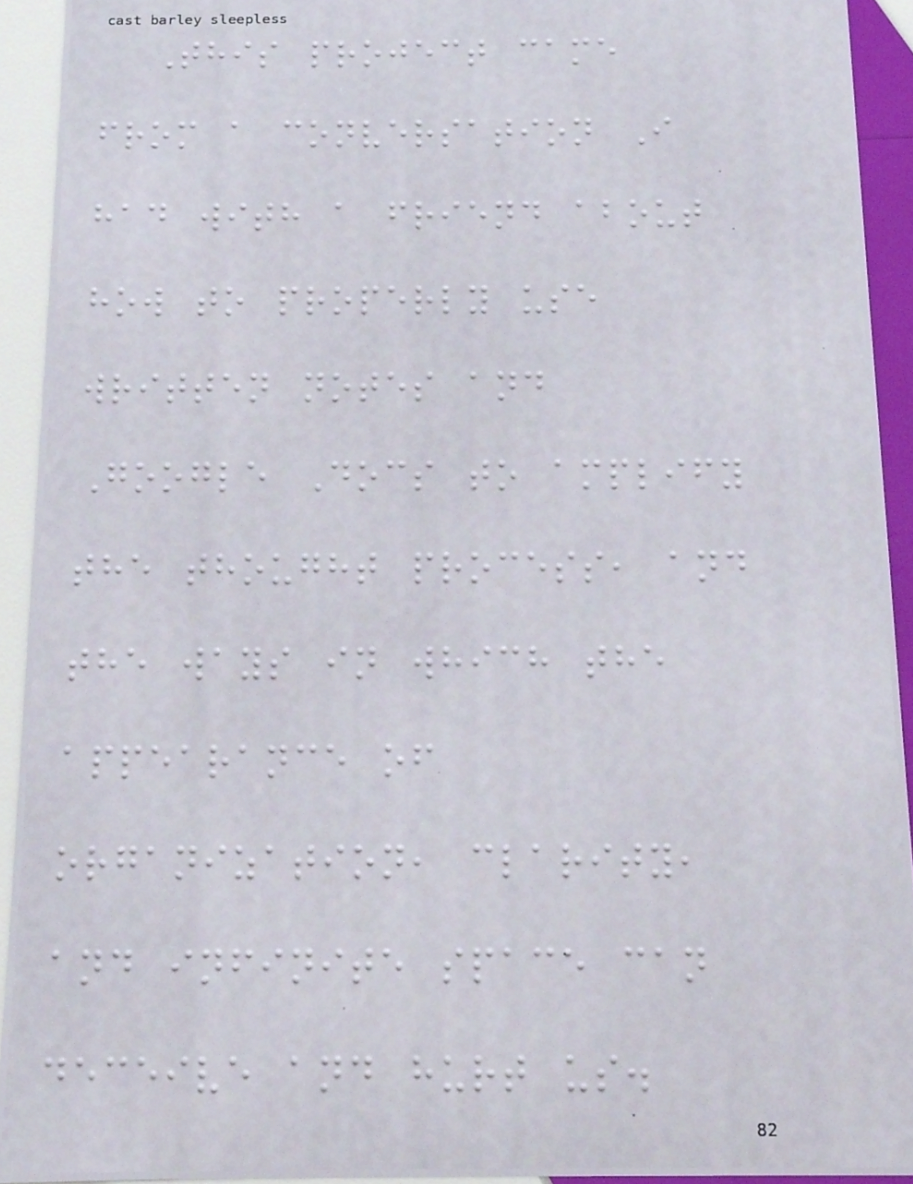This project came
from a conversation I
had with a friend about
how to properly use
written notes and
Google Docs to amplify
the thought process, and
the ways in which the
appearance of
organization, clarity,
and infinite space can
deceive and hurt us.
